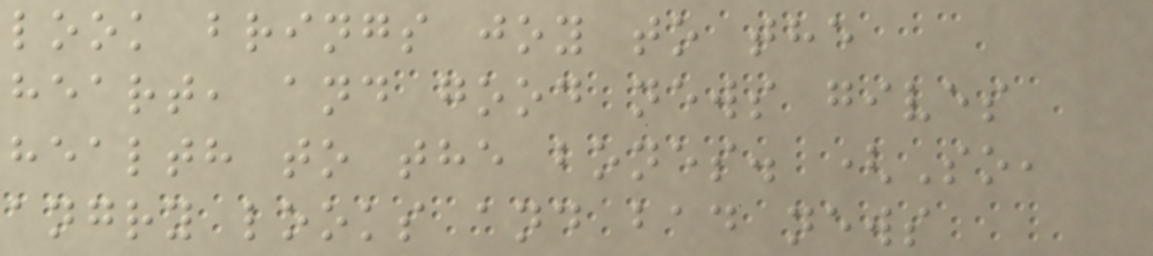look brings joy to the
heart, and good news gives
health to the bones. (So,
angry looks and bad news
